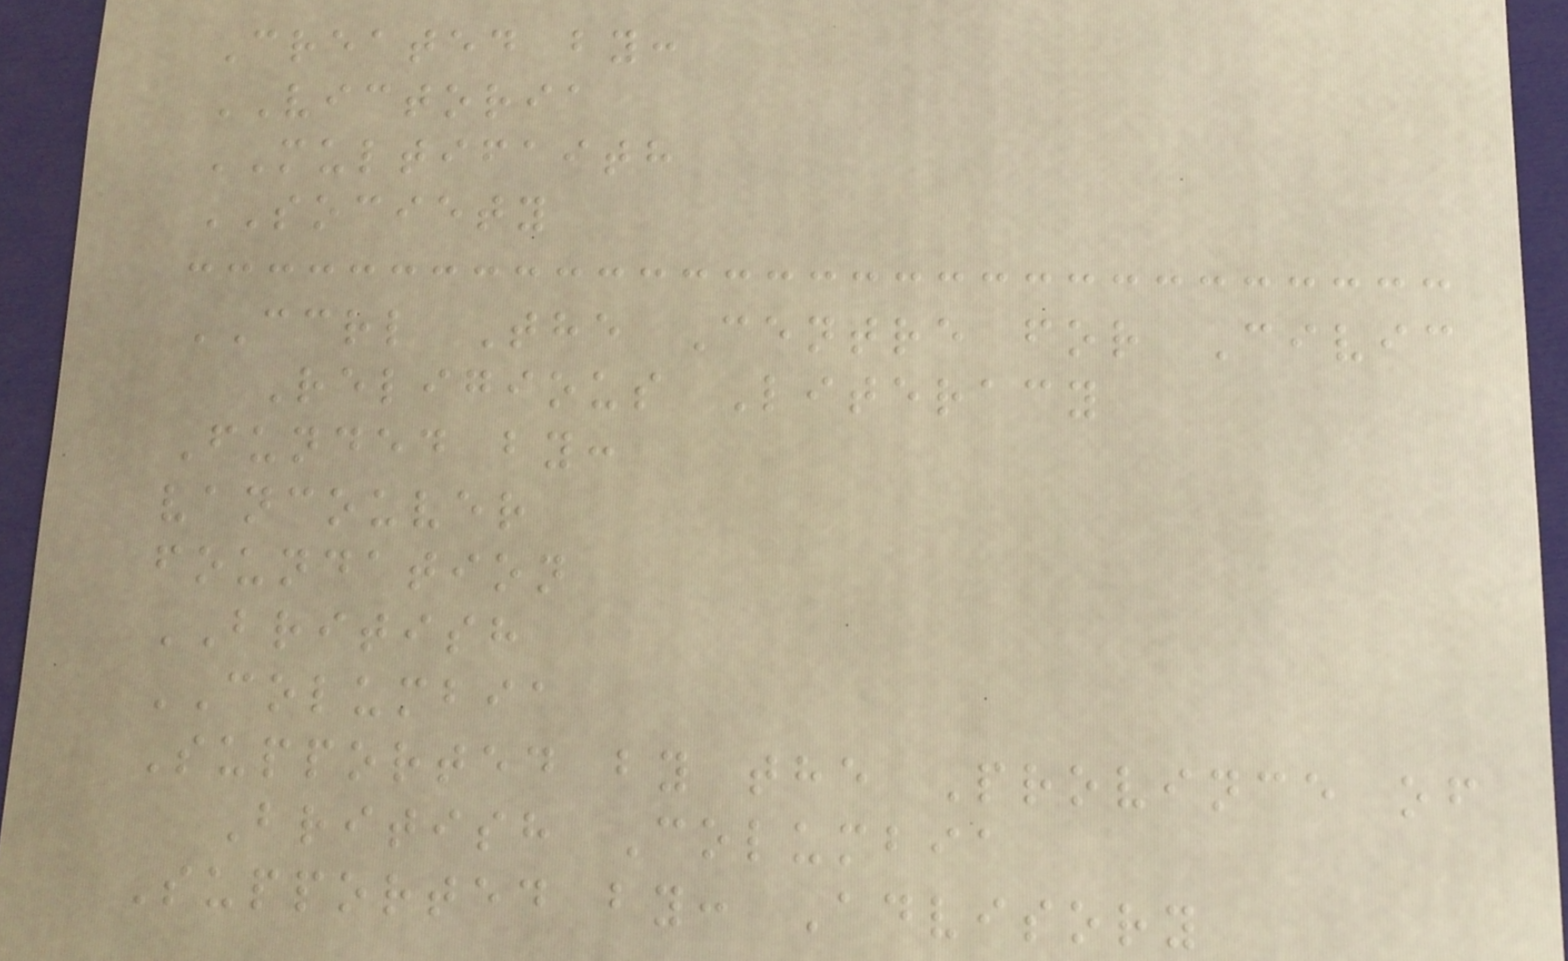Created by:
VICTORIA
MULTIFAITH
SOCIETY
CCRL The Centre for Civic
Religious Literacy
Funded by:
vancouver
foundation
BRITISH
COLUMBIA
Supported by the Province of
British Columbia
Supported by: Advisory
